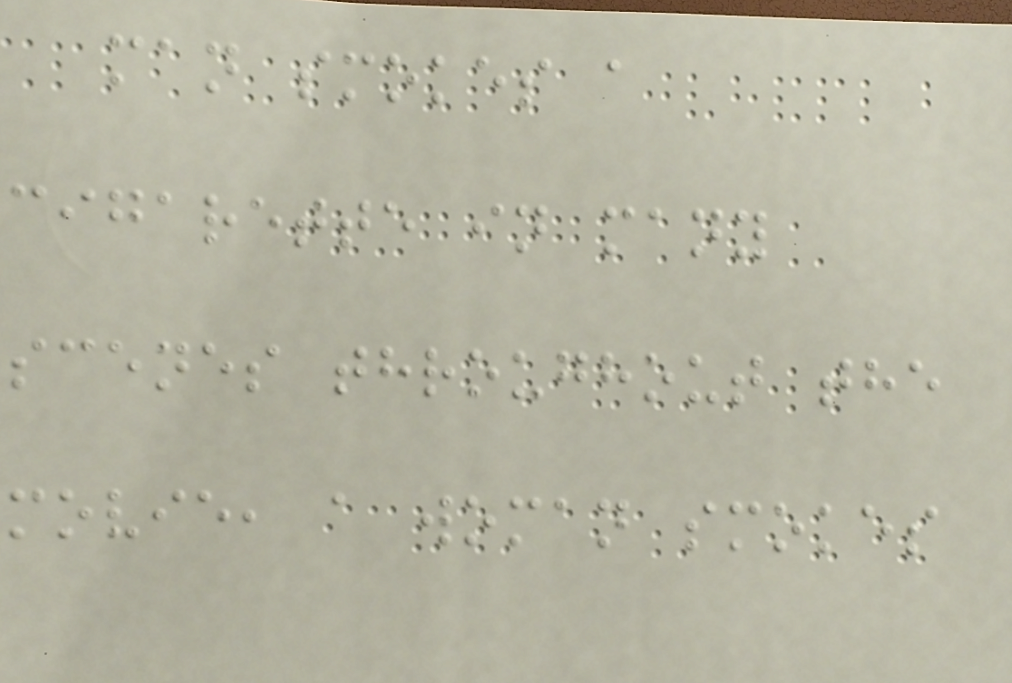man smokes a
cigarette in many
scenes throughout the
movie, a woman smokes
